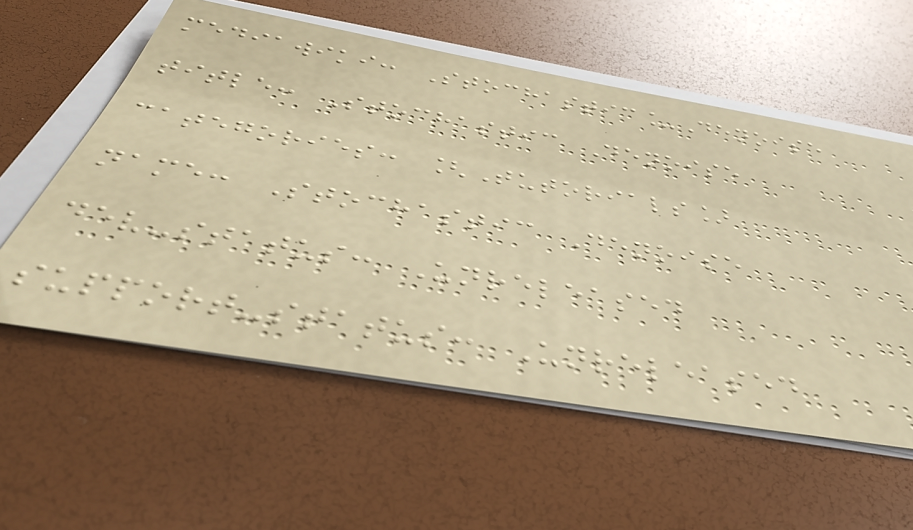mediawiki: Stochastic_Denoise
title: Stochastic Denoise
categories: [Tutorials]
name: Stochastic Denoise
dev-status: Unreleased
support-status: Unreleased
